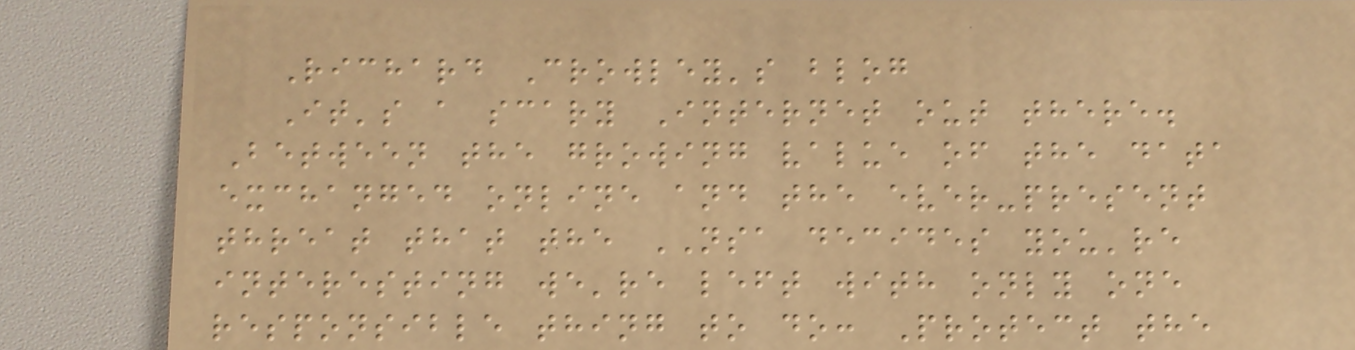Richard Crowley's blog
It's a scary Internet out there.
Between the growing value of the data
exchanged online and the ever-present
threat that the NSA decides you're
interesting we're left with only one
responsible thing to do: Protect the
